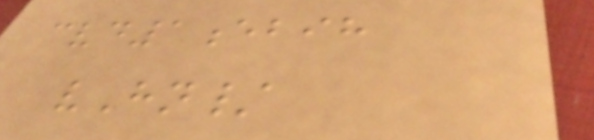cvd1ebih
vHn/
